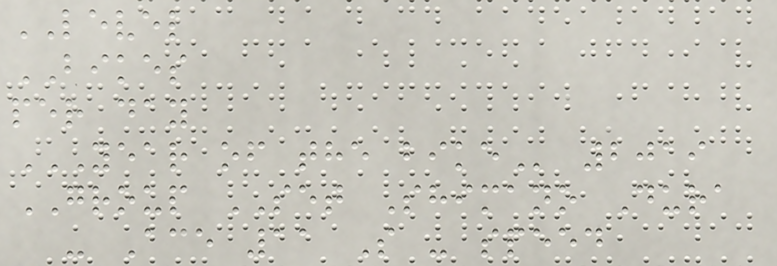LEVEL
BIKES
per day
YEAR OF THE BIKE 2019
GROUP SET Shimano Dura
- Ace 11 S - speed
